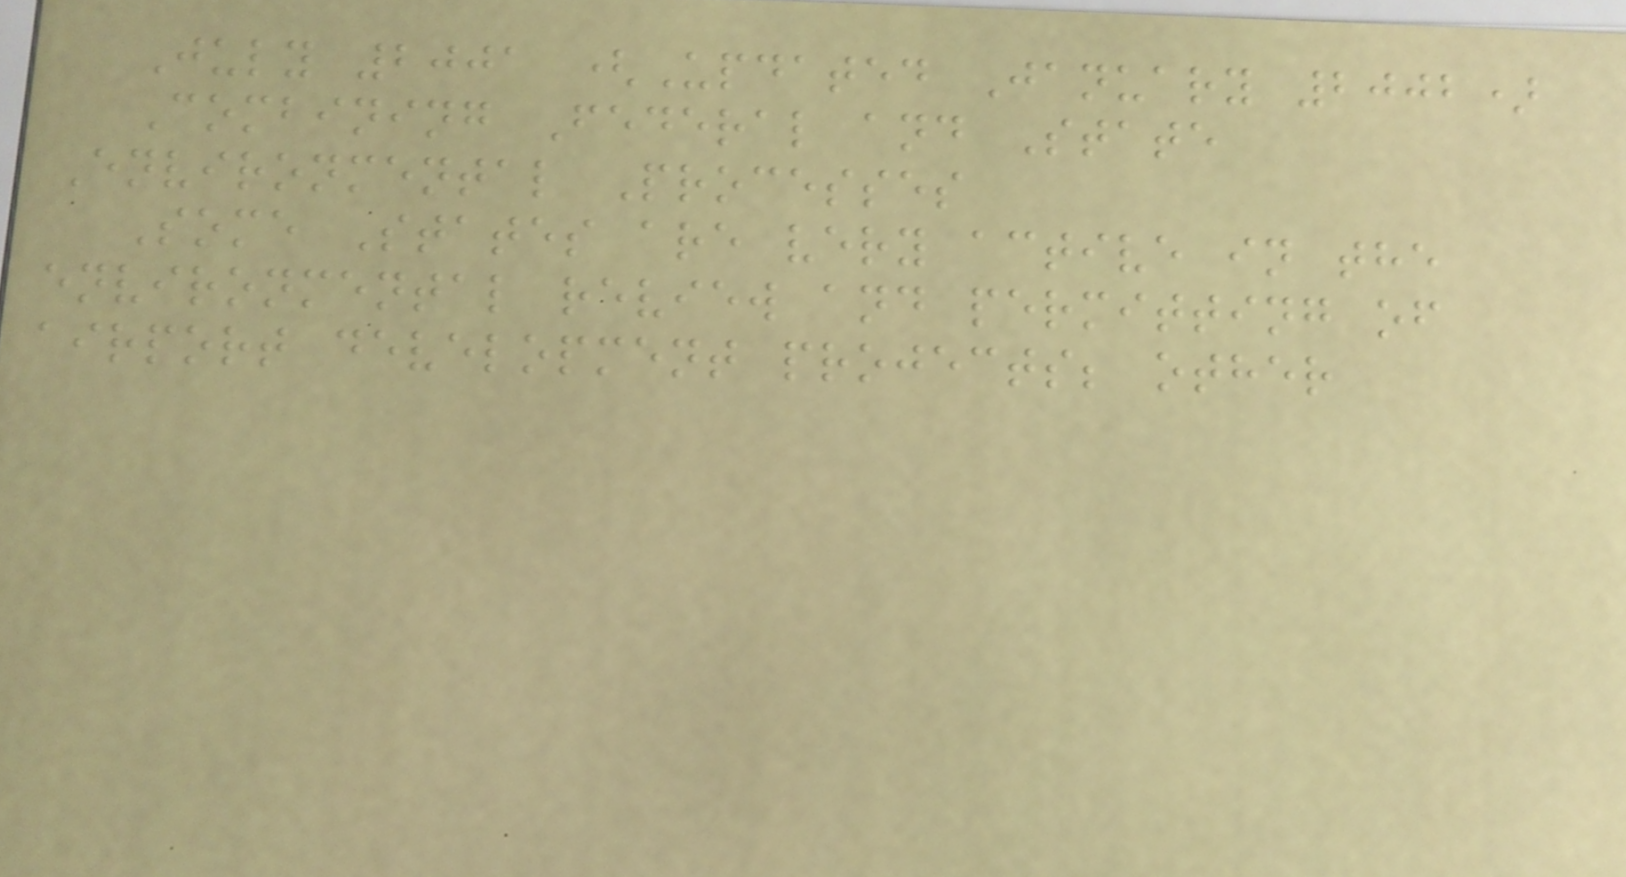July 2001 (Updated January 2002)
Combining Federal and State
Environmental Processes
Some States are very active in the
environmental review and permitting of
airport development projects; other
